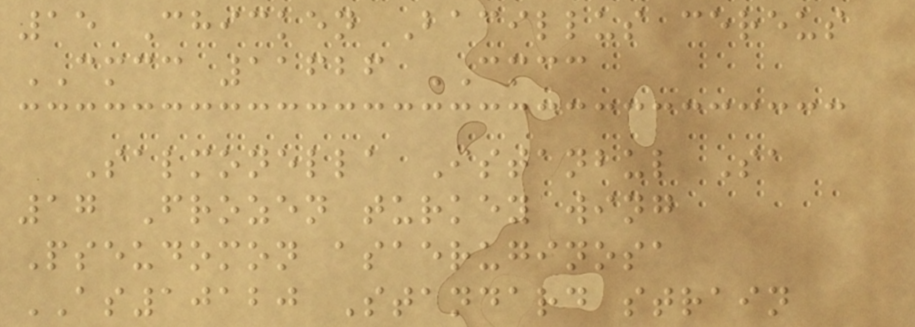15 Chicken Bacillus cereus
CMCC 11626 CMCC
Salmonella Istanbul Sa
17 Frozen turkey wing
Pseudomon asaeruginosa
AS10120 Standard strain
